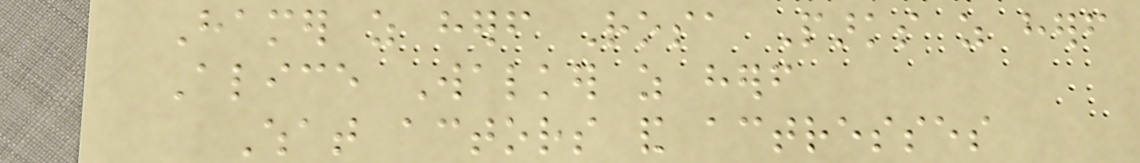Hamer as herself Rosa Parks as herself
Alice Walker as herself
What actors and actresses
